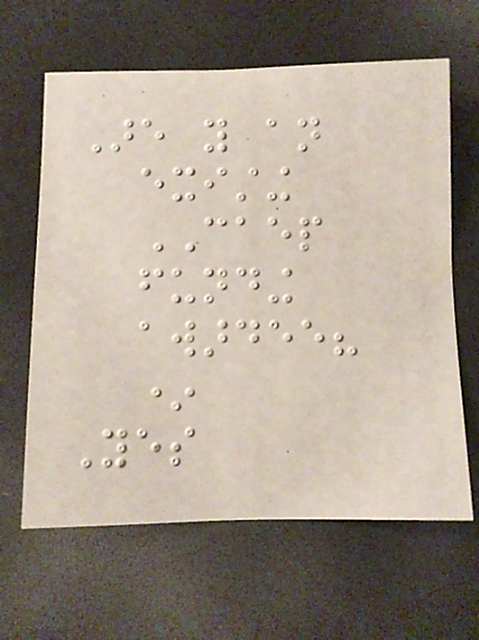Are you an
existing
CAEP
funding
awardee?
*
Yes
